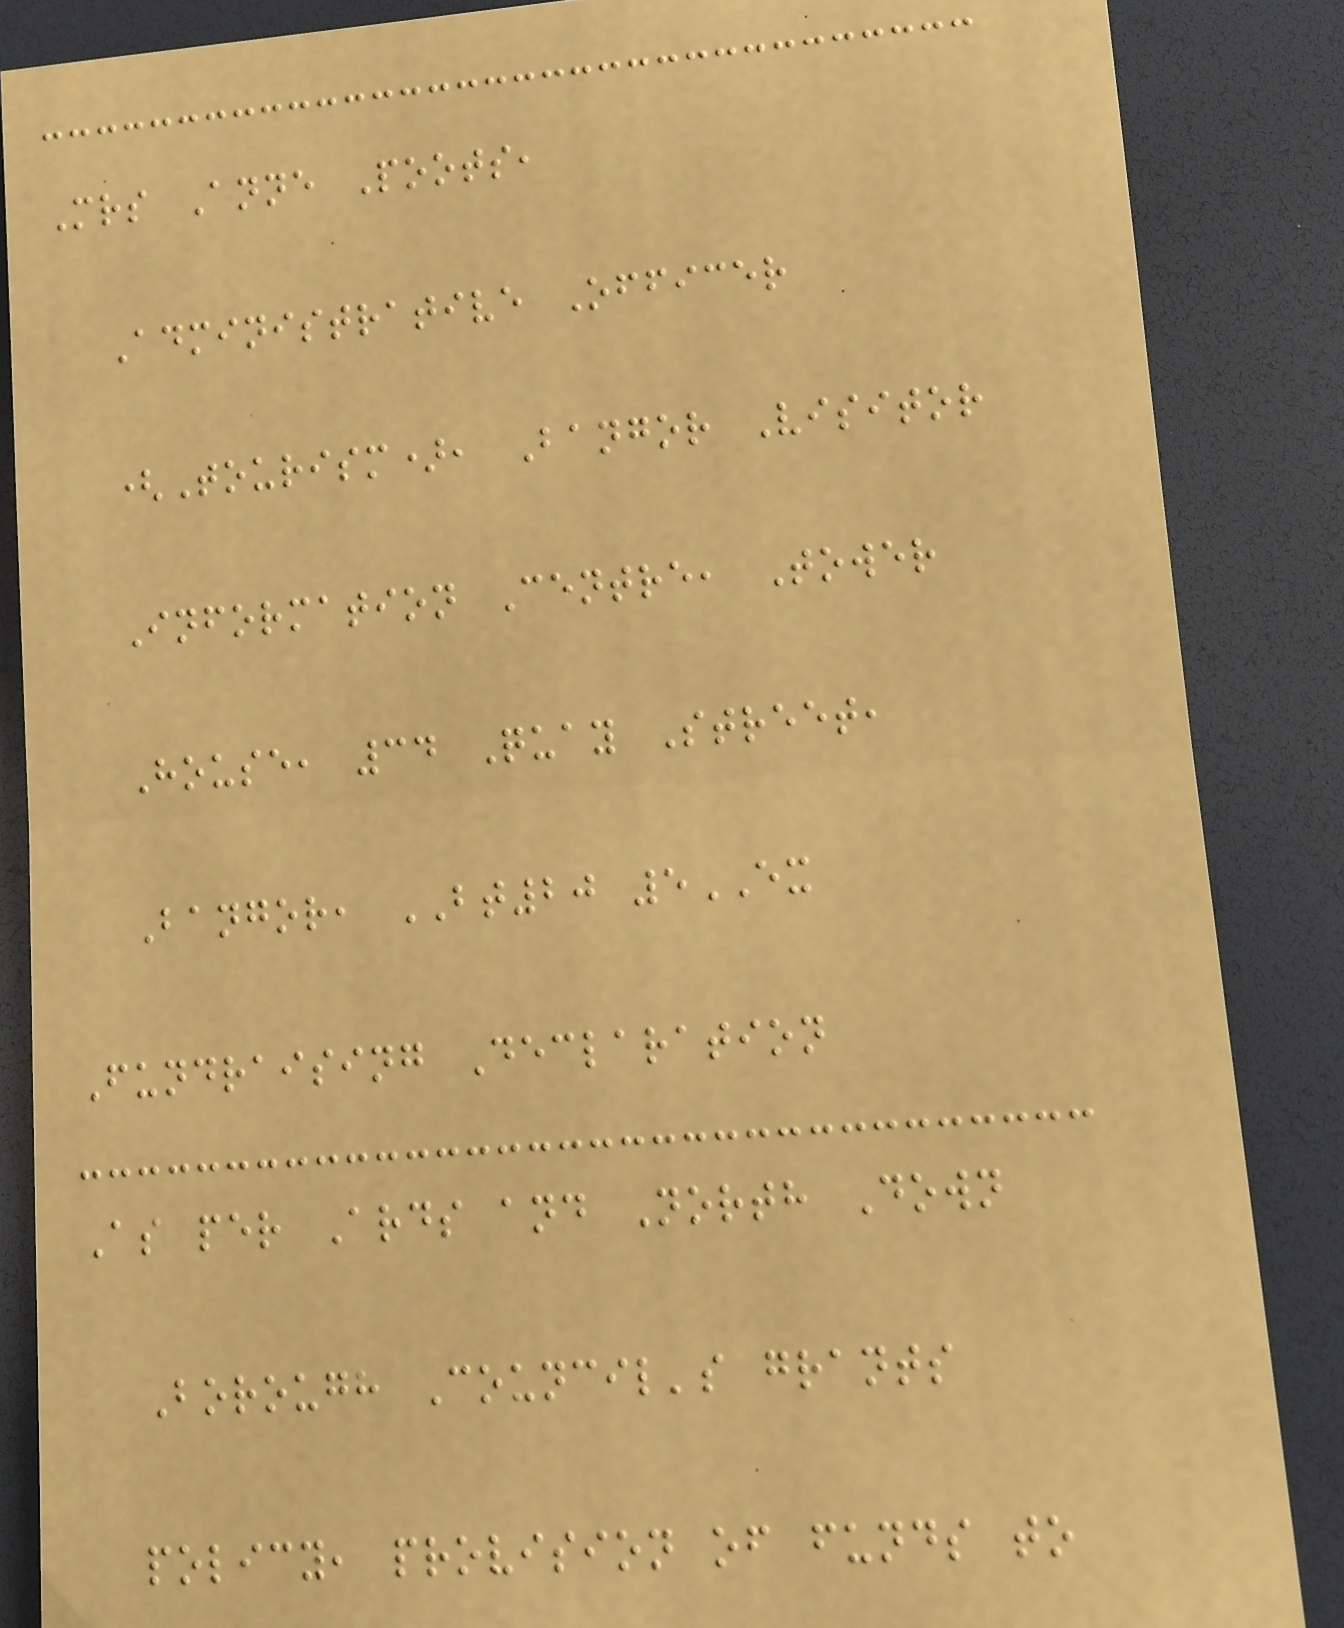Mrs Anne Poots,
Administrative Officer
(Tourism), Bangor Visitor
Information Centre, Tower
House, 34 Quay Street,
Bangor, BT20 5EX
Fundraising Declaration
As per Ards and North Down
Borough Council's grants
policy, provision of funds to
